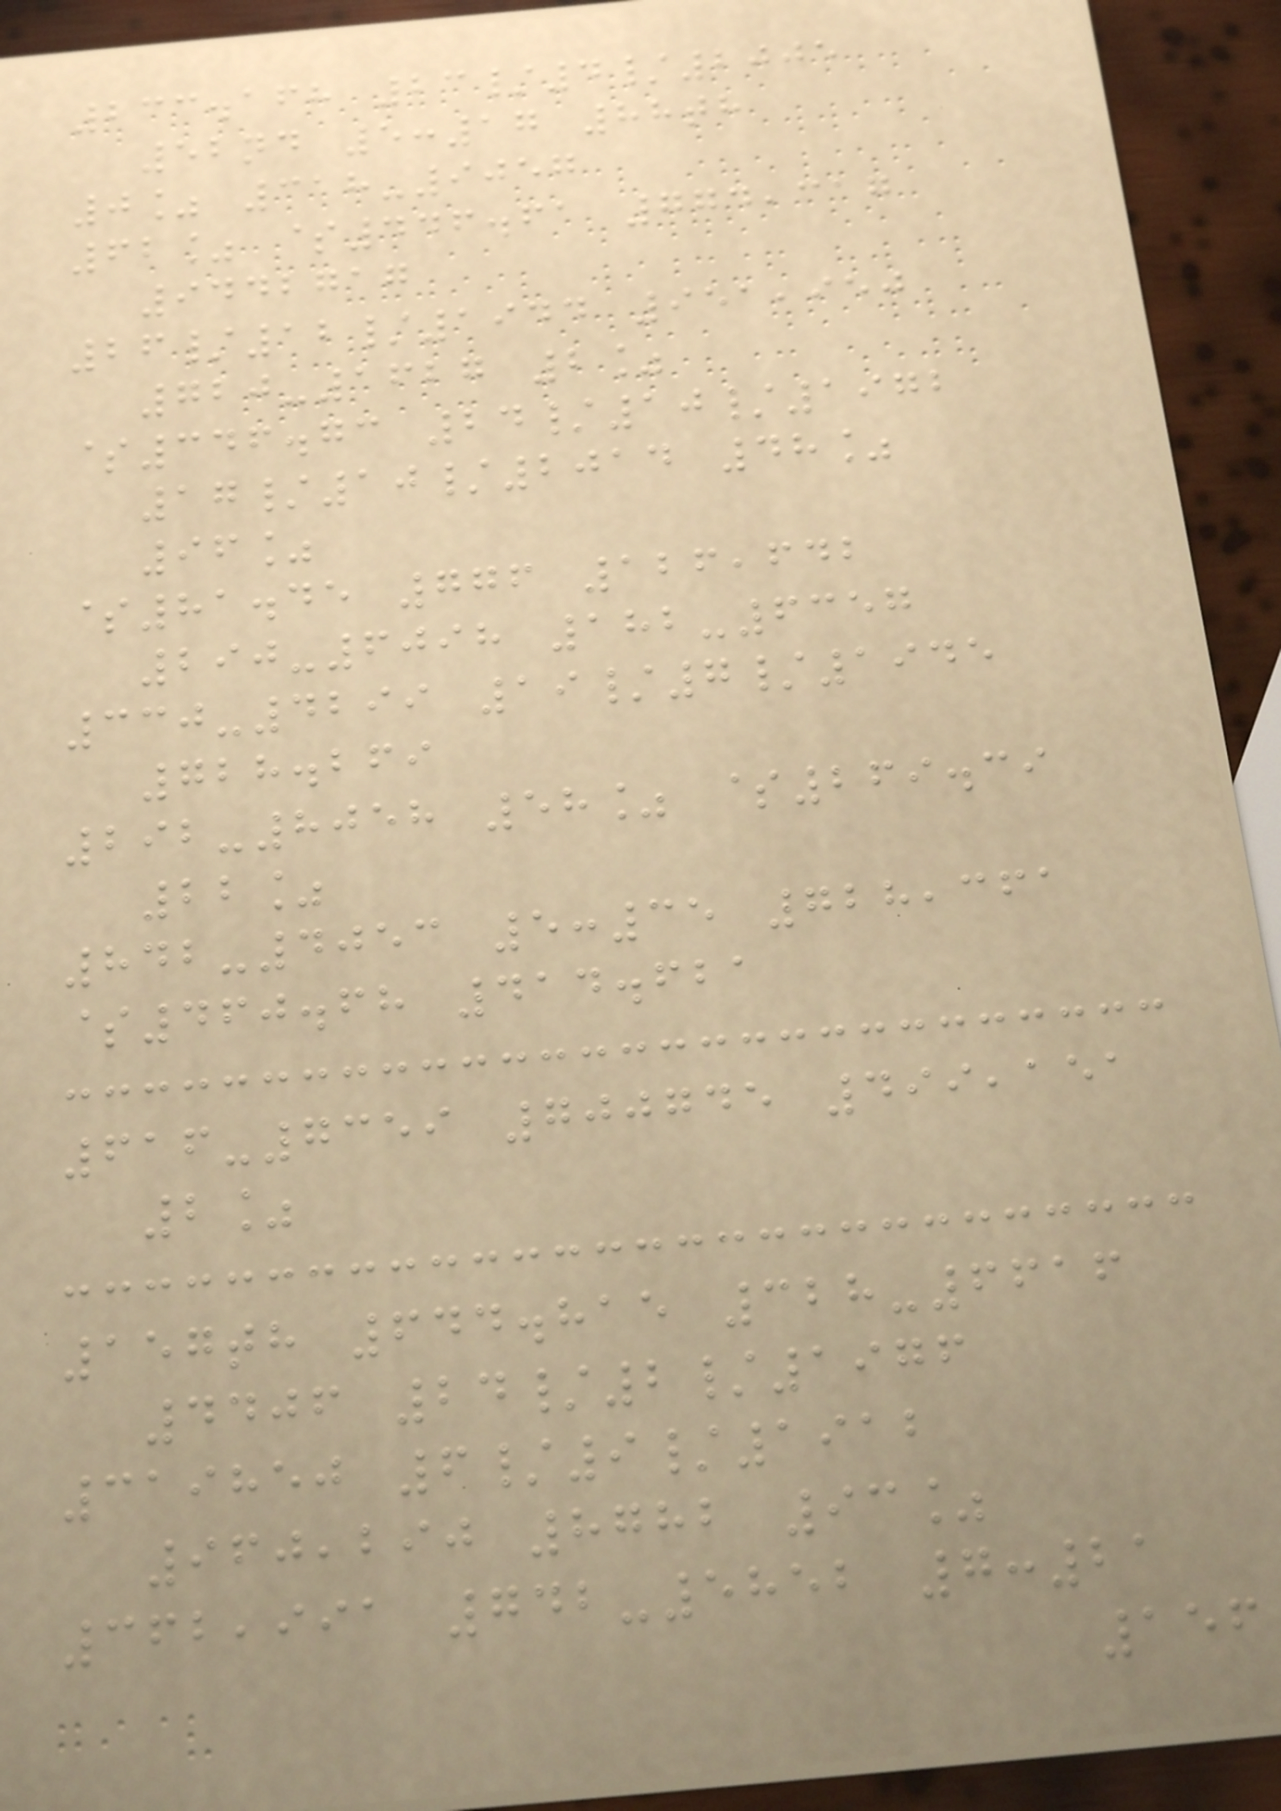233.168 23/4/2005
52nd 5:17 88th
0% 318-9057
62% $446.61 774,317
9442717
26/12/1944 951,950
720-1627 2%
$346.73 24/10/1972
17/10/2014 48%
96%
$81.45 776 126,642
290-6098 182-6357
330-4299 19/7/1945
728.269
292-8058 58% $269.39
22%
842-4053 5:35 728,361
$460.68 414.621
616-7359 700745 499,151
2%
157th 644.815 328-6616
4406 24/2/1976
319850 6/9/1912
960,290 8782 93%
362,991 742-5852 7:21
156
